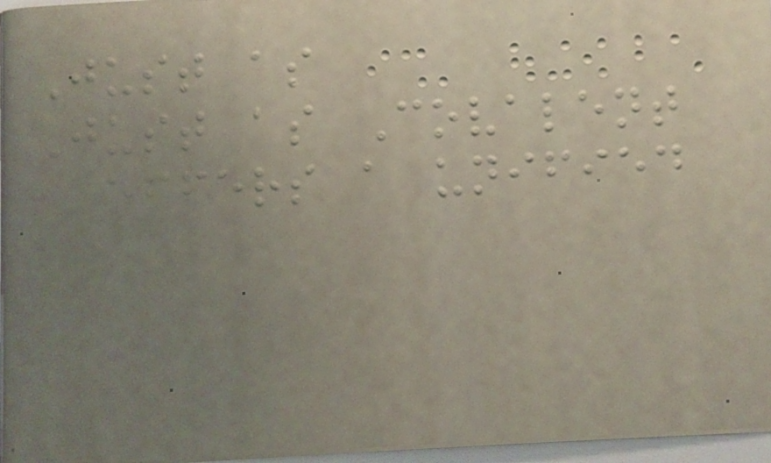Just as
Just as Covalent
offers a unified
